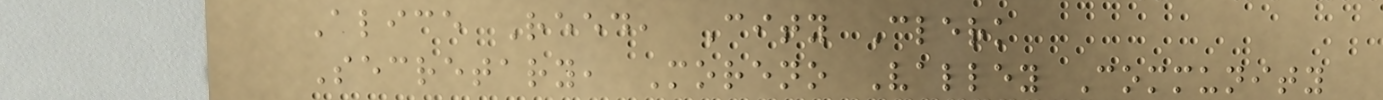Alice Reed, City Clerk
Secretary, Moreno Valley Community
